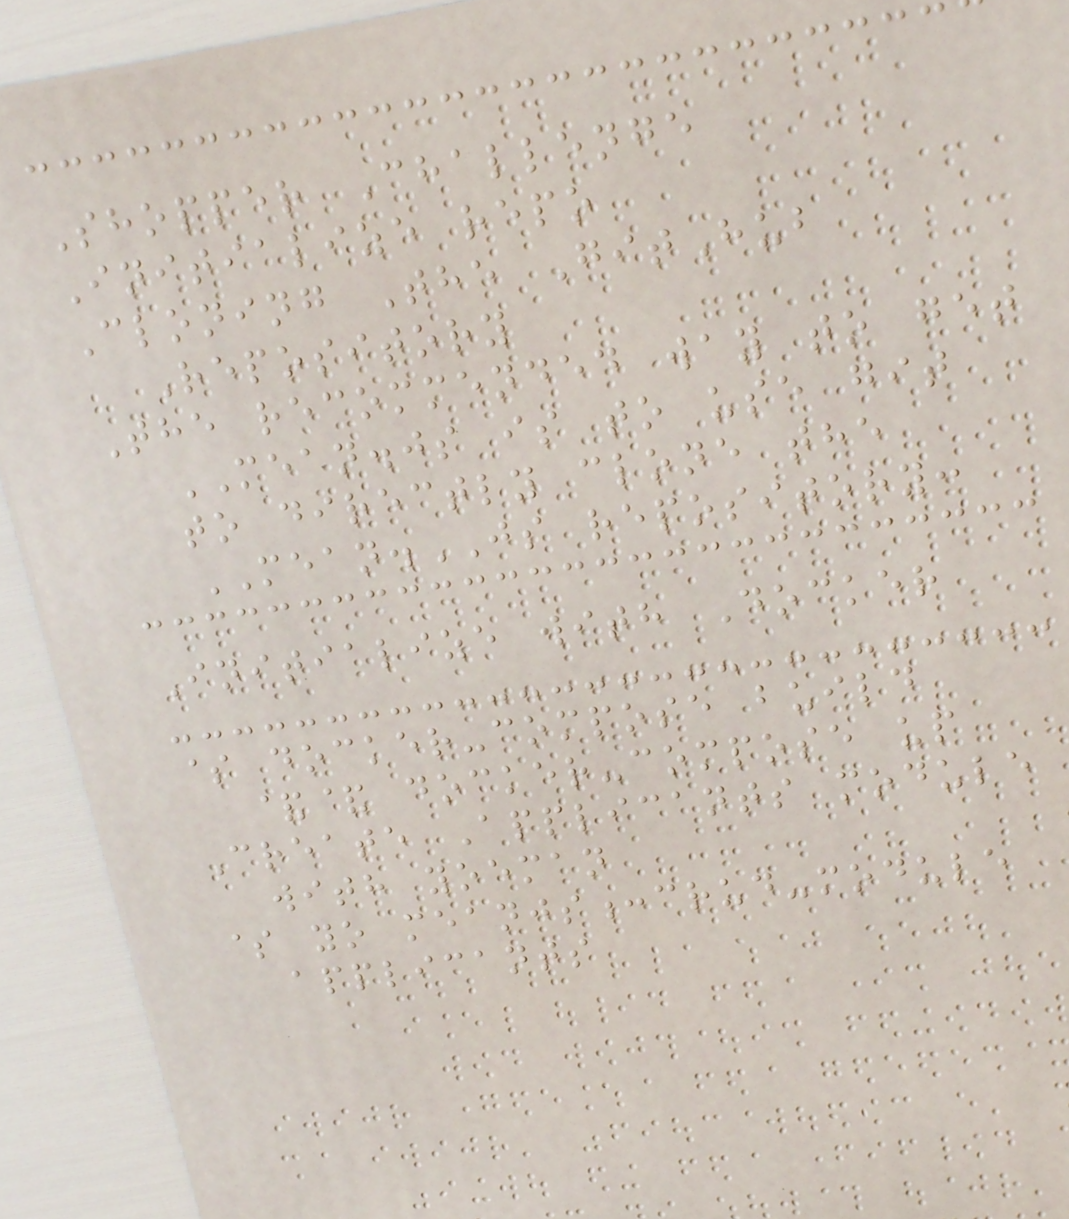Shopper Challenge
Initialize repo
Cloning The GitHub
Repository
The recommended way to get
MEAN.js is to use git
to directly clone the
MEAN.JS repository:
Initialize with Docker
$ docker-compose build
&& docker-compose up
Create Applicants module
with yoeman
$ yo meanjs:crud-module
applicants
